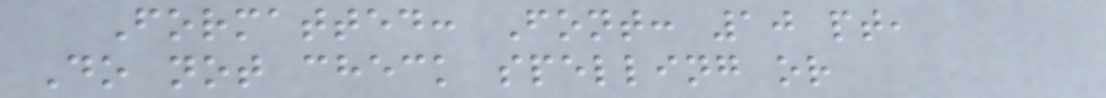Formatted: Font: 10 pt,
Do not check spelling or
